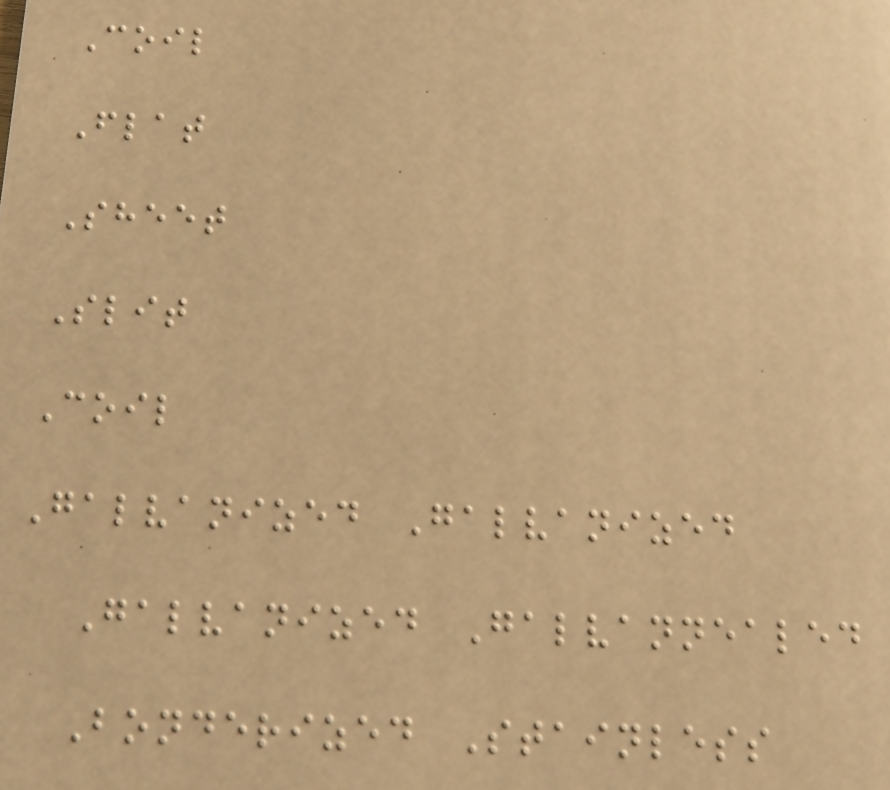Coil
Flat
Sheet
Slit
Coil
Galvanized Galvanized
Galvanized Galvannealed
Bonderized Stainless
